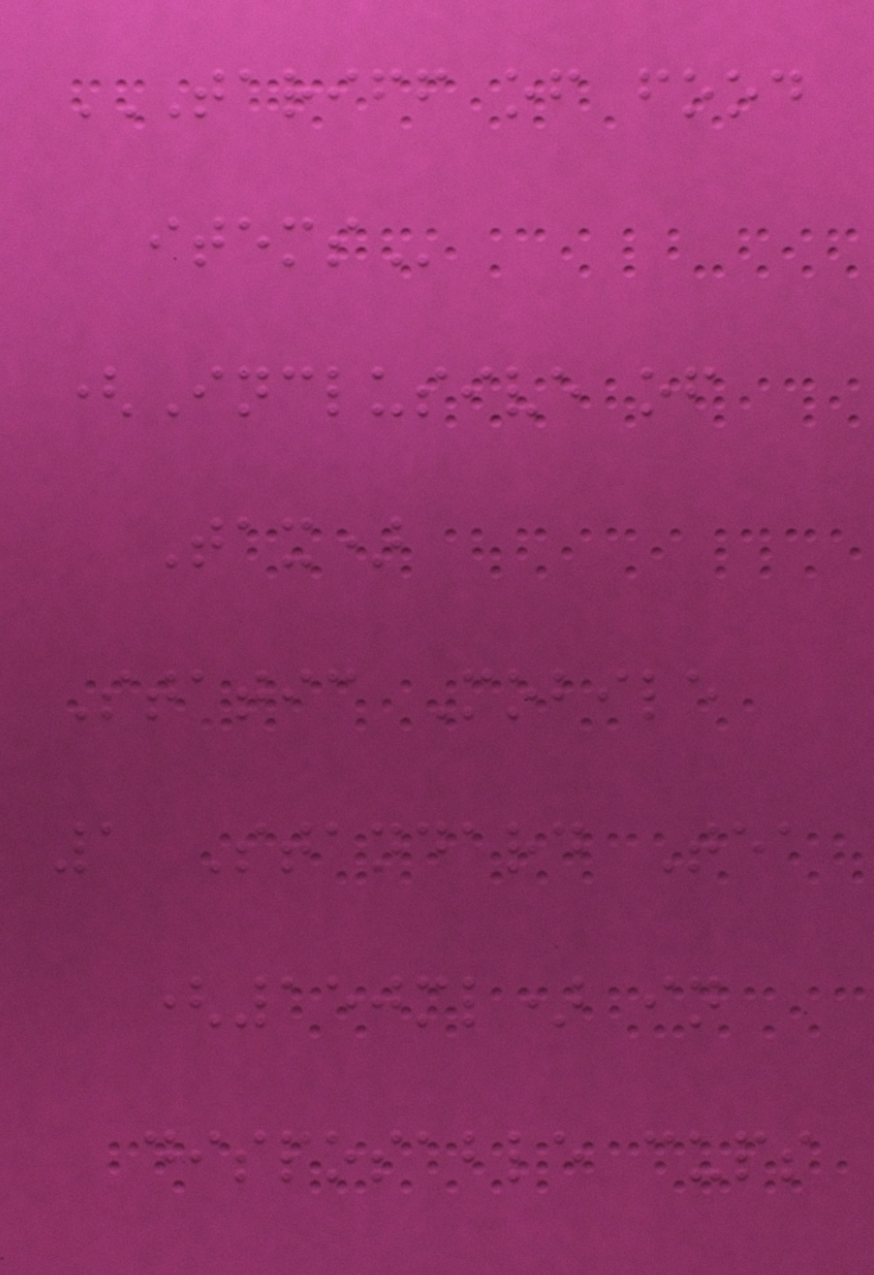TARIFF OF FOOD
ITEMS
(Inclusive of
Tax)
Static Mobile
1 Standard Tea
(150ml) in
disposable cups
